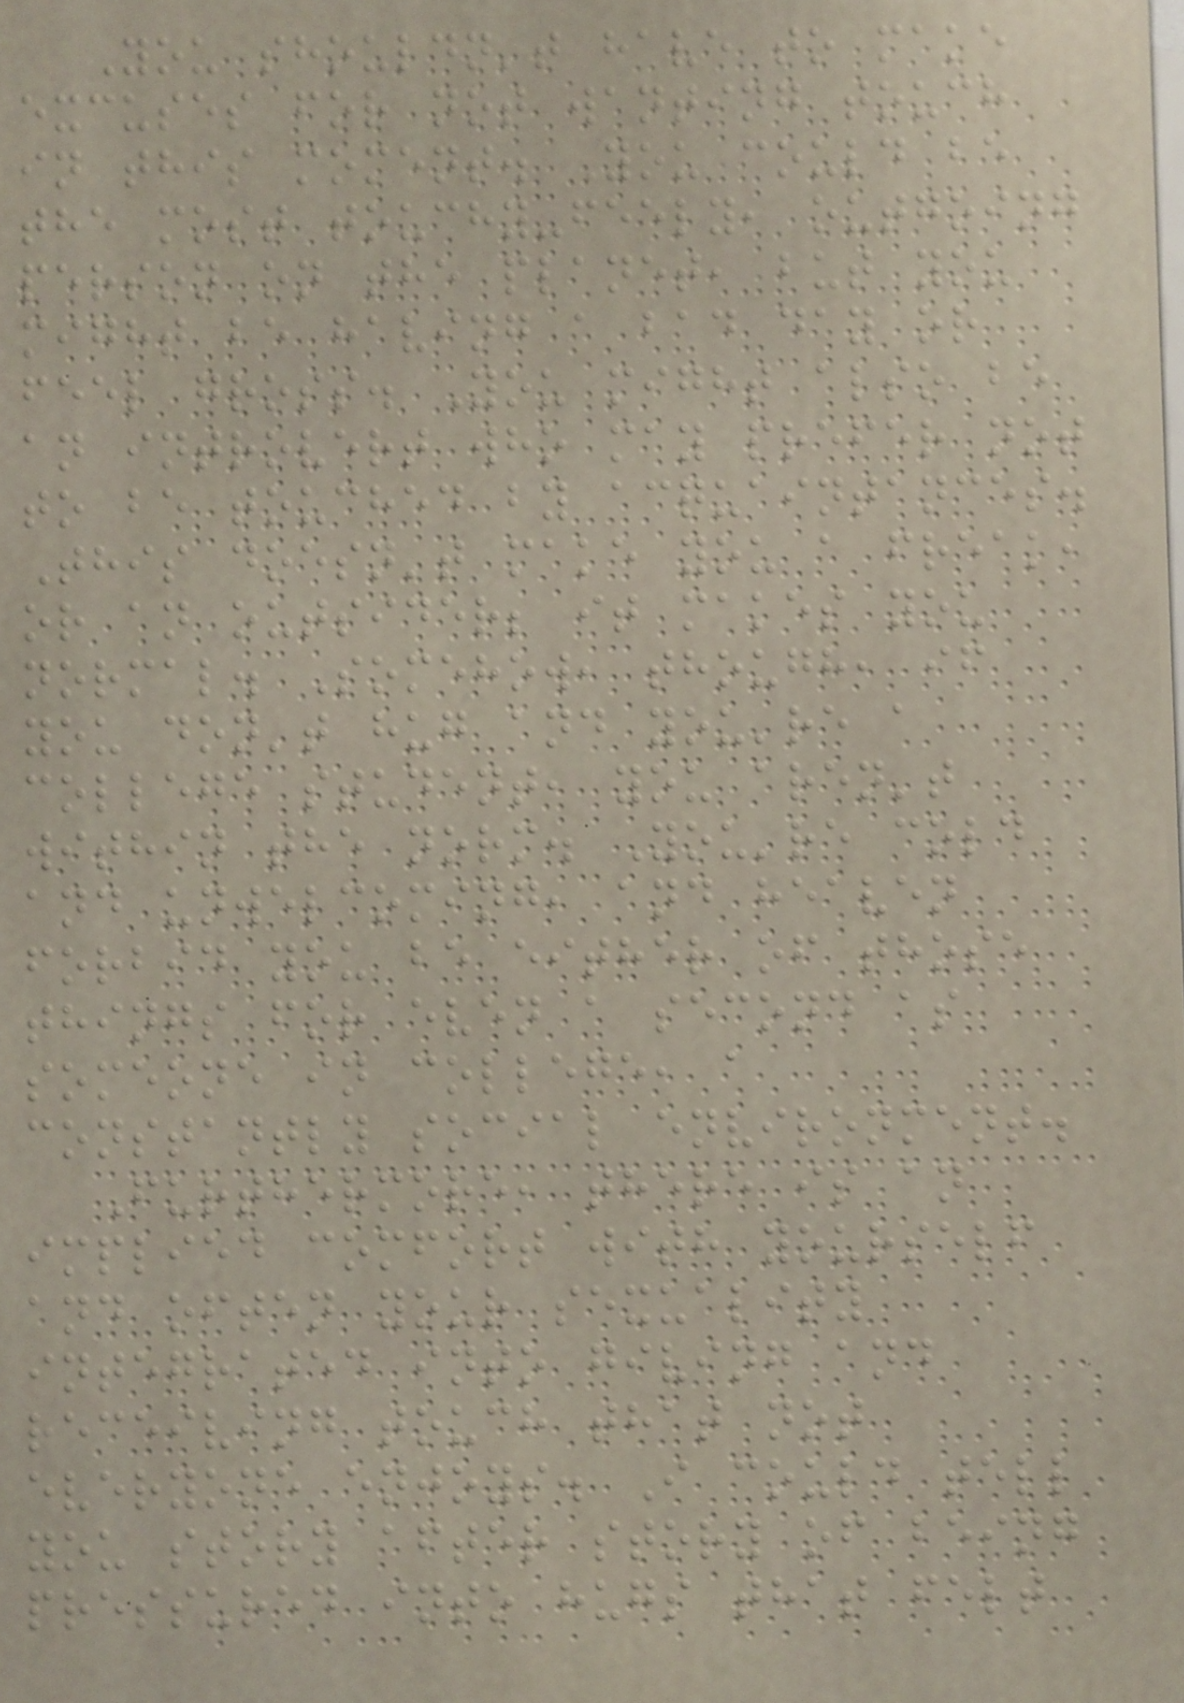You shouldn't have to make
excuses for not wanting touch
in this moment. You could be
the most touchy-feely, outgoing
person on the planet, but you
might be having a bad day or
feel gross. You might also be
an introvert who may prefer not
to be touched by acquaintances.
This doesn't make you a freak,
or an outsider; it makes you
normal. Somehow, though, if
you don't hug and you're a
college student, you aren't
within the norm. You're cold
and unwelcoming, and heaven
forbid you be either of those
things for even a second as
someone in college, a
constantly social environment.
Furthermore, there is an
implied comfort with yourself
and often your sexuality
integrated into giving and
receiving touch that not
everyone enjoys. I could tell
you story after story of being
pressured into hugs that felt
